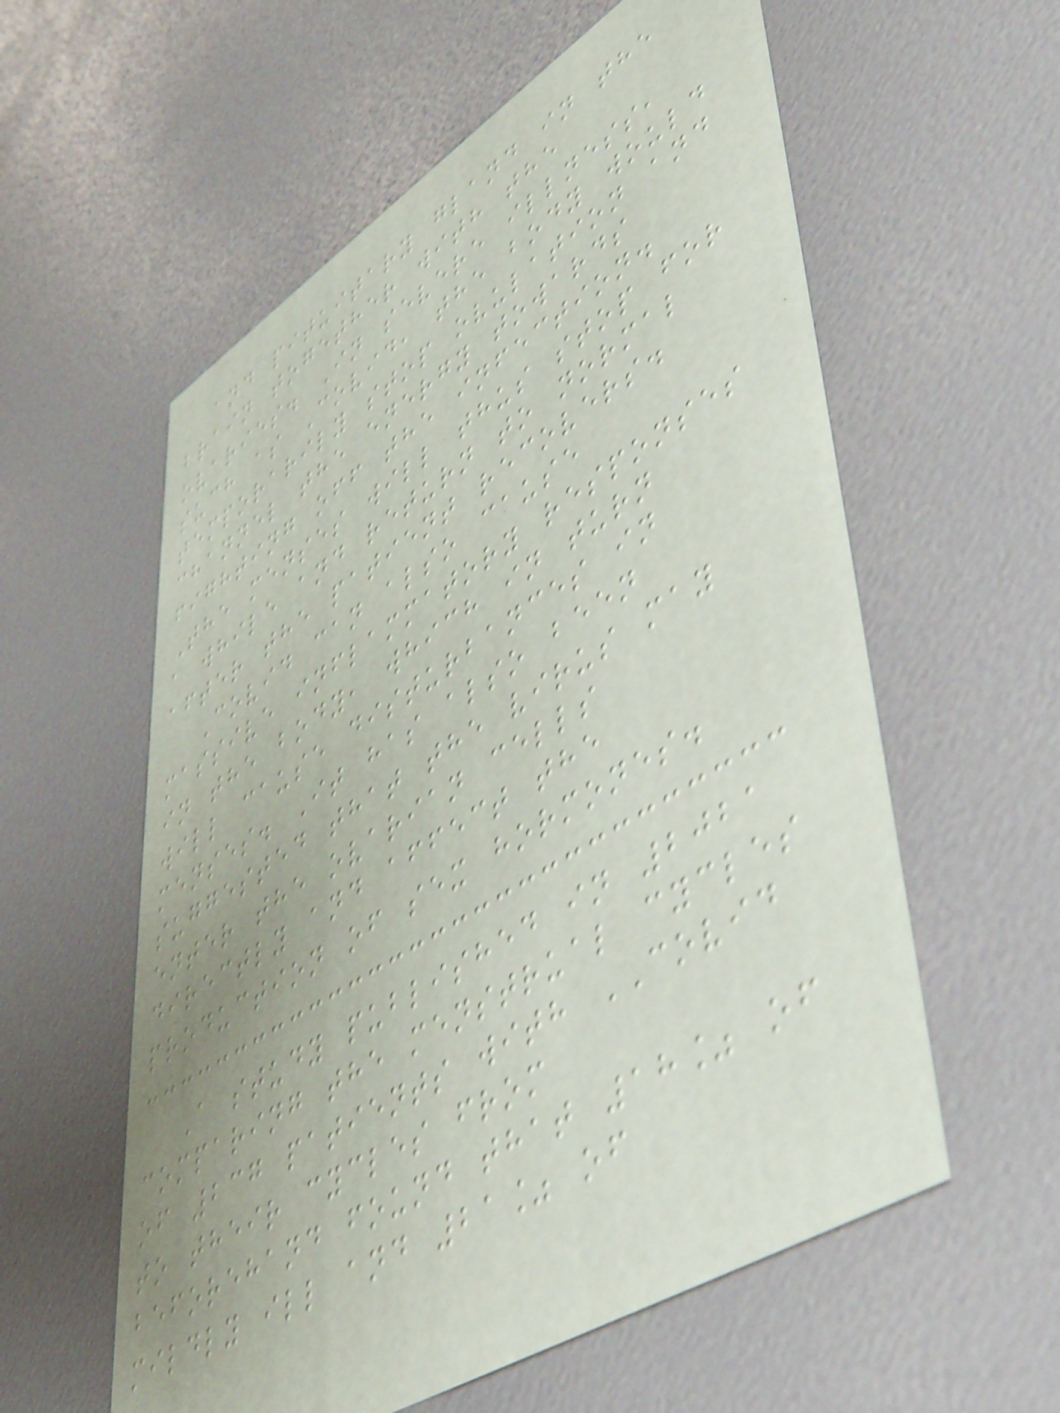and pituitary gland in the
brain together with the
ovaries. In severe illness,
such as Covid, the body would
temporarily stop ovulation and
channel the energy towards
fighting off the infection.
The menses will thus stop for
a while and return to normal
after the patient recovers.
Covid can also cause
massive inflammatory responses
in the body, which in turn
will cause disturbances in
menses. It has also been
suggested that the virus may
enter the ovarian cells
directly and affect the
production of sex hormones.
A study published in 2021
comparing the menstrual cycles
of 237 patients with COVID
to their cycles from
beforehand found that 18% of
mildly ill and 21% of
